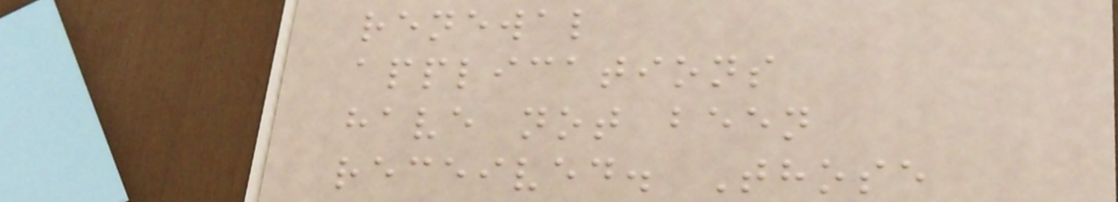renewal
applications
have not been
received. Those
